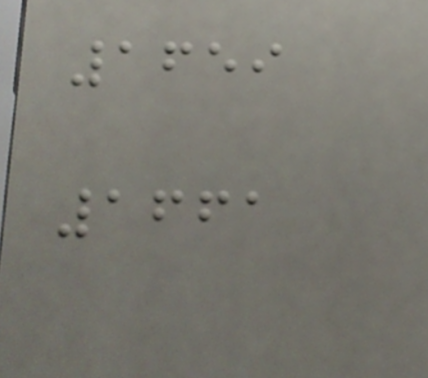1659
1661
